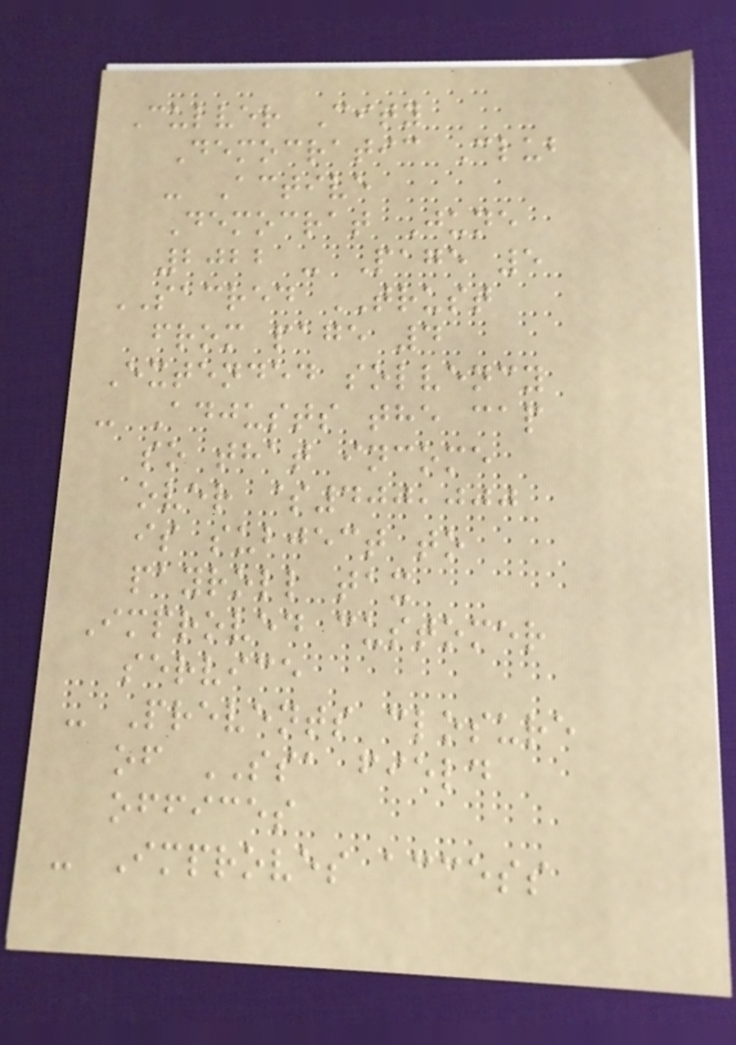Culver City
Democratic Club
- Active
Democrat June
2022 - Page 5
SACRED TRUST
from page 4
Extended solvency
- Adjusts the cap
so that income
over $400,000
is subject to
payroll tax
Improved customer
service
- Prevents closure
of SSA field
offices
- Improves access
